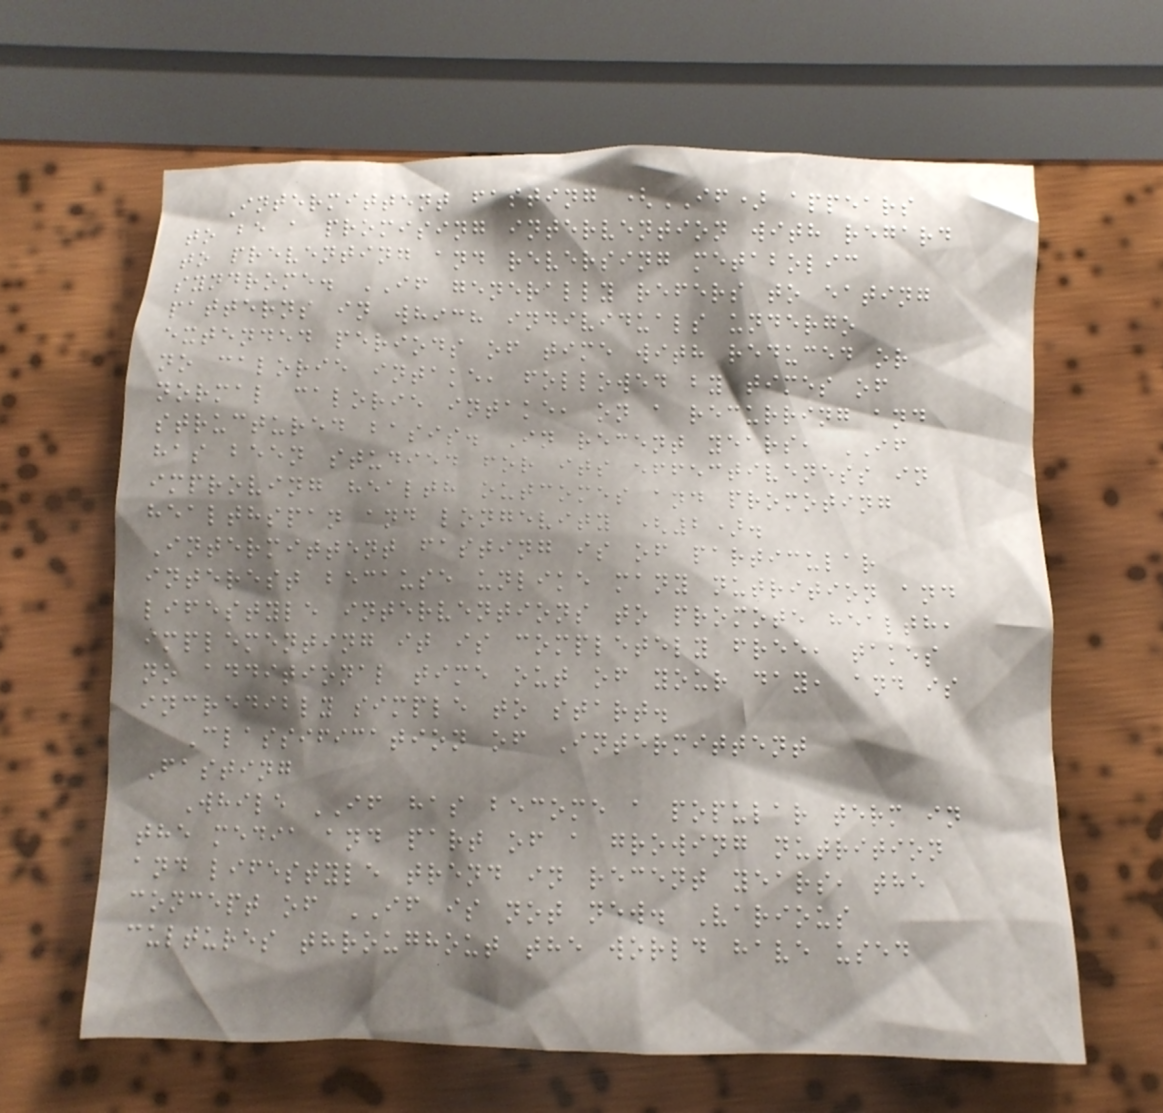Intermittent fasting (IF) appears
to be a promising intervention with regard
to preventing and reversing metabolic
syndrome. IF generally refers to eating
patterns in which individuals undergo
extended periods of time with reduced or
no calorie intake, followed by times of
normal calorie intake, on a recurring and
structured basis. In recent years, IF
has been studied for its effectiveness in
improving health outcomes and promoting
healthspan and longevity (2).
Intermittent fasting is of particular
interest because unlike many nutrition and
lifestyle interventions to promote health,
implementing it is completely free, takes
no additional time out of your day, and is
incredibly simple to start.
Classification of Intermittent
Fasting
While IF has become a popular term in
the media and part of a growing nutrition
and lifestyle trend in recent years, the
concept of IF is not new. Various
cultures throughout the world have used
